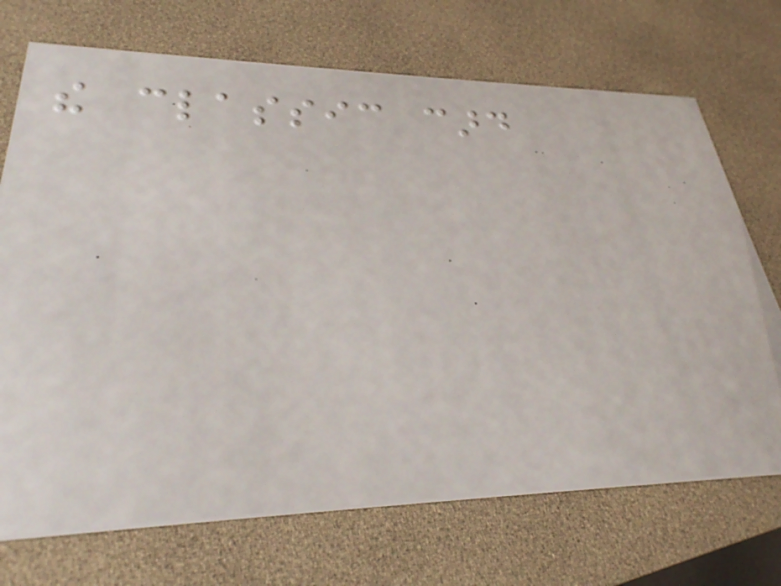the classic card
